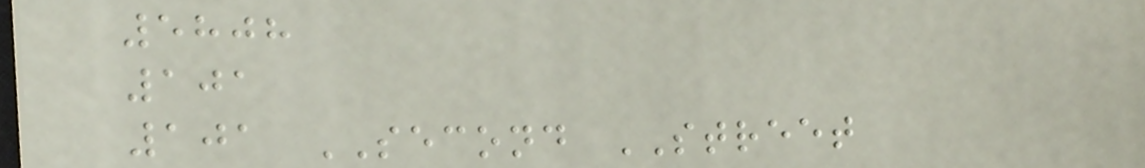5808
101
101 SECOND STREET
